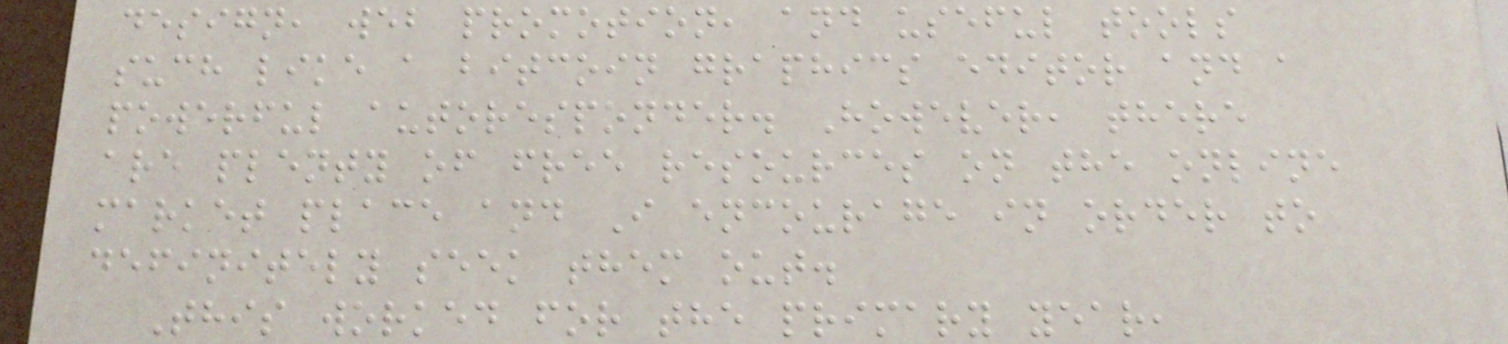design, web promotion, and useful tools
such like a bitcoin graphics editor and a
powerful autoresponder. However, there
are plenty of free resources on the online
market place and I encourage in order to
definitely seek them out.
This worked for the primary year,
